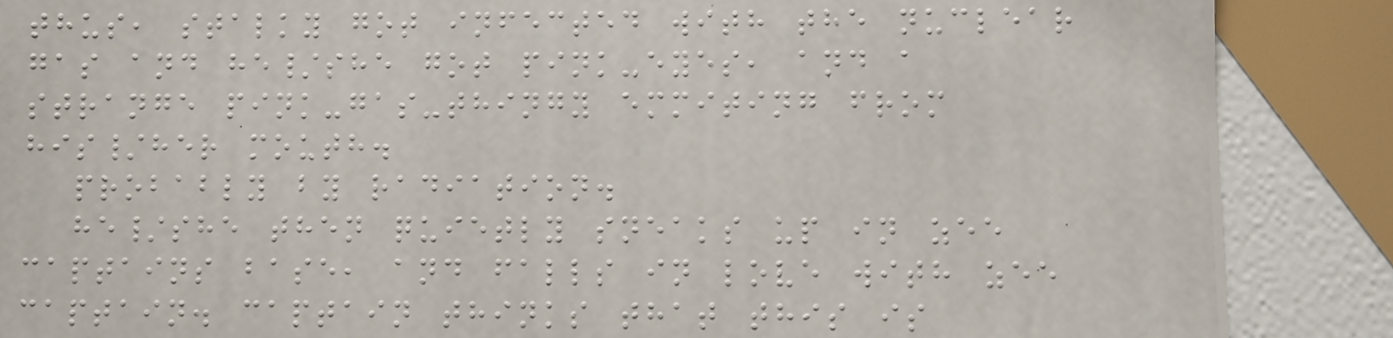thus, stalky got infected with the nuclear
gas and he/she got pink-eyes, and a
strange pink-gas-thingy emmiting from
his/her mouth.
probably by radiation.
he/she then quietly sneaks up in zee
captains base, and falls in love with zee
captain. captain thinks that this is
